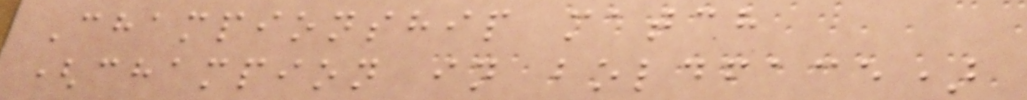Championship match
(champion in boldface)
